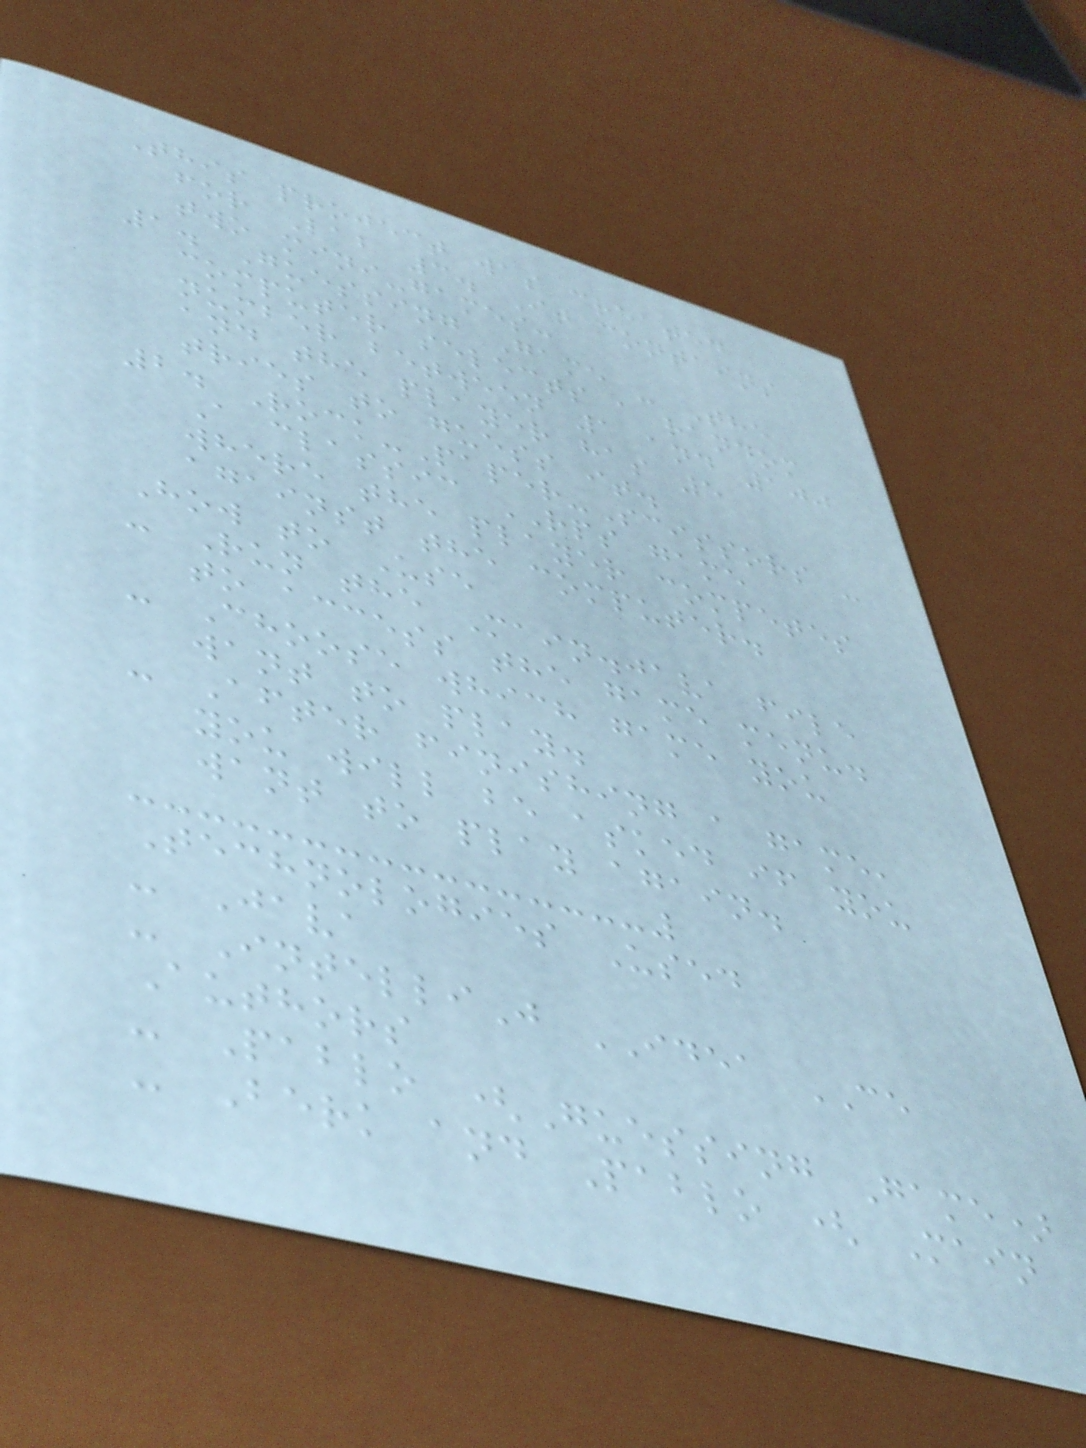This project was created
for Lab 3. It contains
two mini-games:
1. Guessing Game - The
computer selects a random
number between 1 and 100
and the player has 5
tries to guess it.
2. Rock-Paper-Scissors -
A classic RPS game
where the player competes
against the computer.
How to Use
- Run the Main.java file
to access the game menu.
- Choose which game you
want to play.
- After finishing a game,
you will be asked if you
want to play again.
Technologies Used
- Java
- IntelliJ IDEA CE
Authors
- Pablo (Guessing Game)
- Berk and Pablo ( Main
